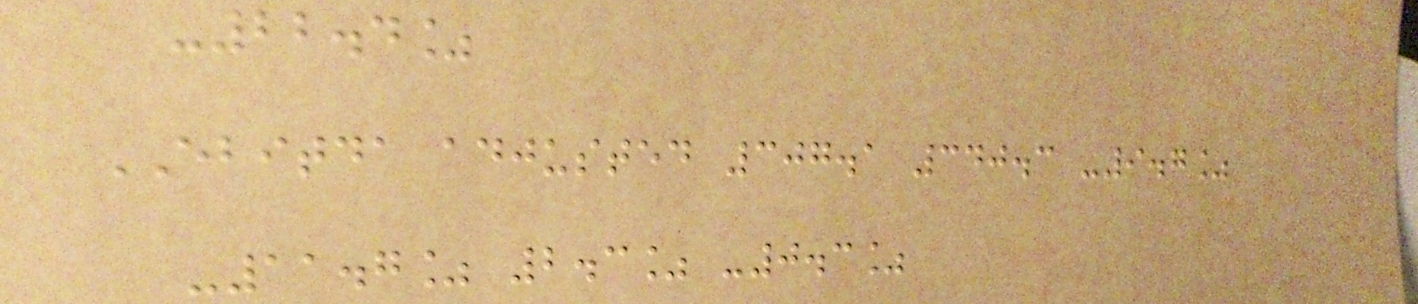-22.4%
EBITDA adjusted 307.1 340.3 -9.7%
-11.7% 2.3% -0.3%
